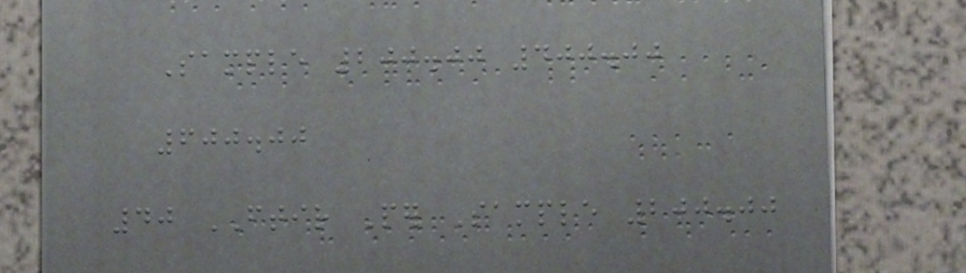Sample 200.00 400.00
600.00
40 FTIR Per Sample 200.00
